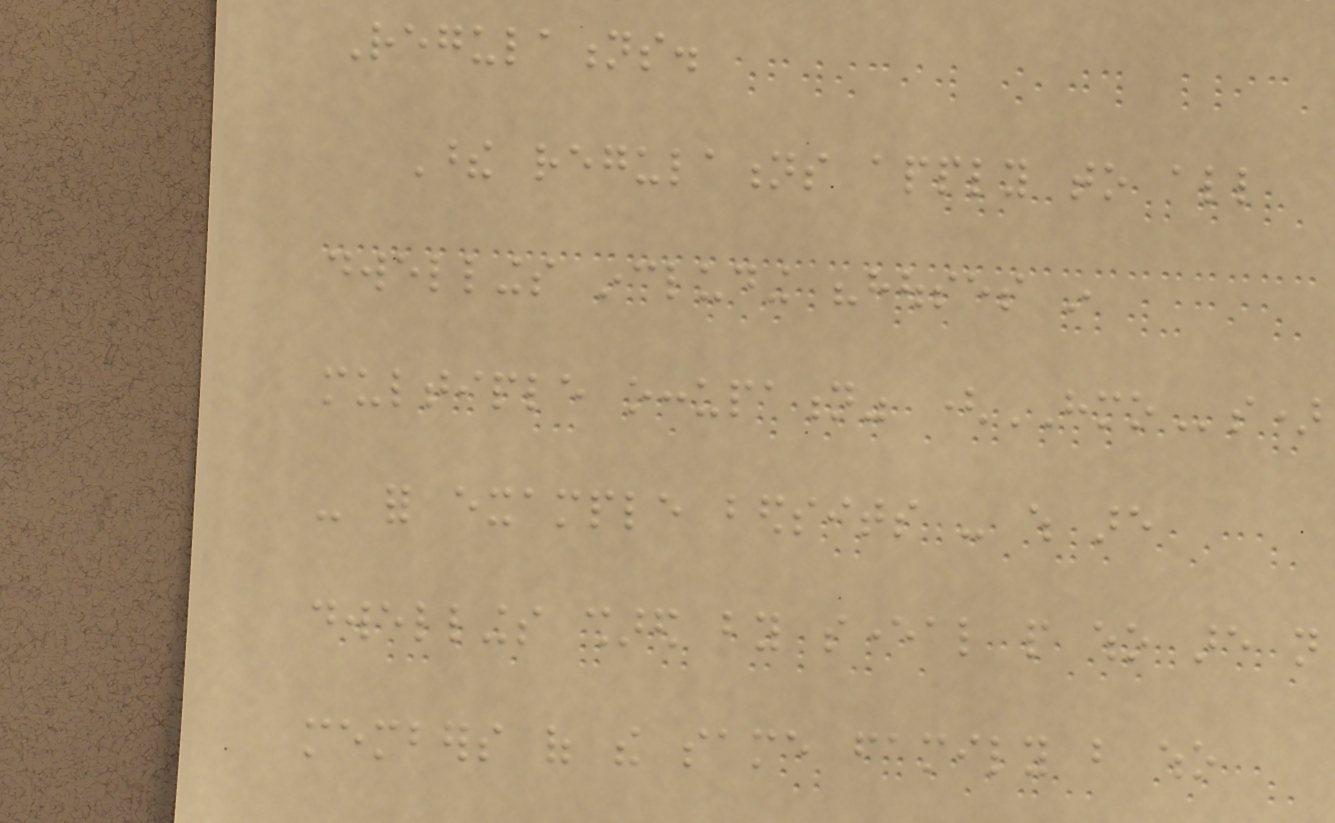Regulations.
These regulations apply to all
dwellings including "houses in
multiple occupation" (HMOs)
- for example bedsits - which are
dwellings shared by several people who are not
members of the same family but who
